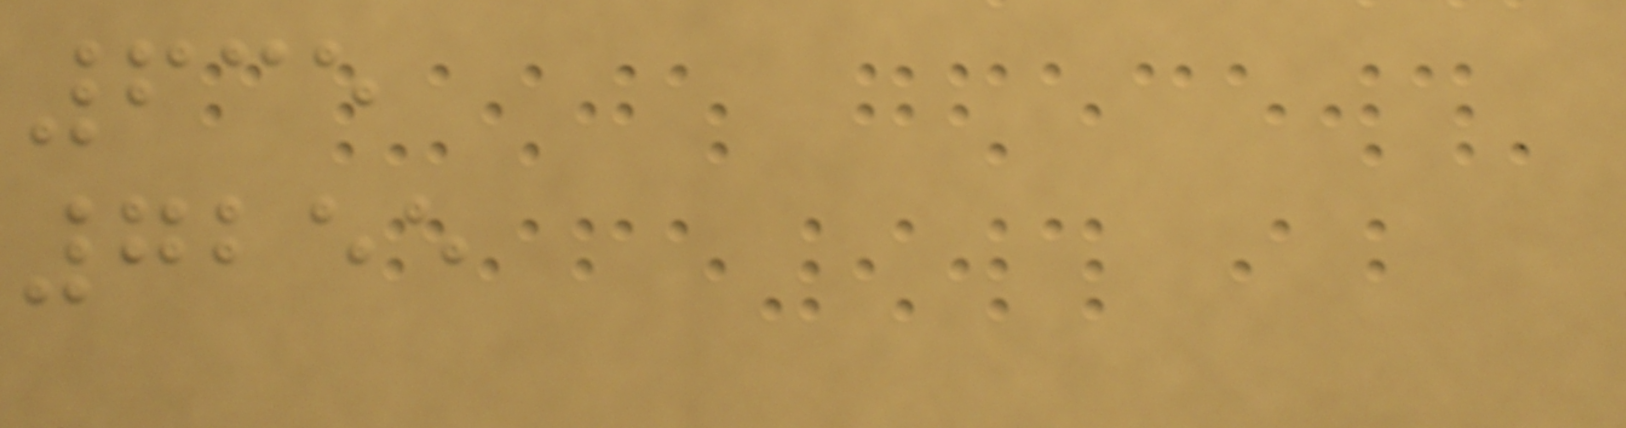635
7255
